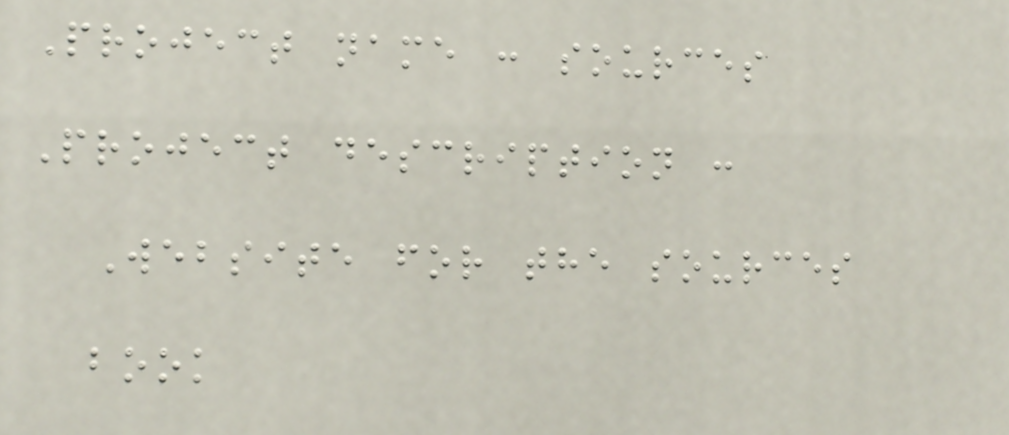Project name : sources
Project description :
Website for the sources
book
